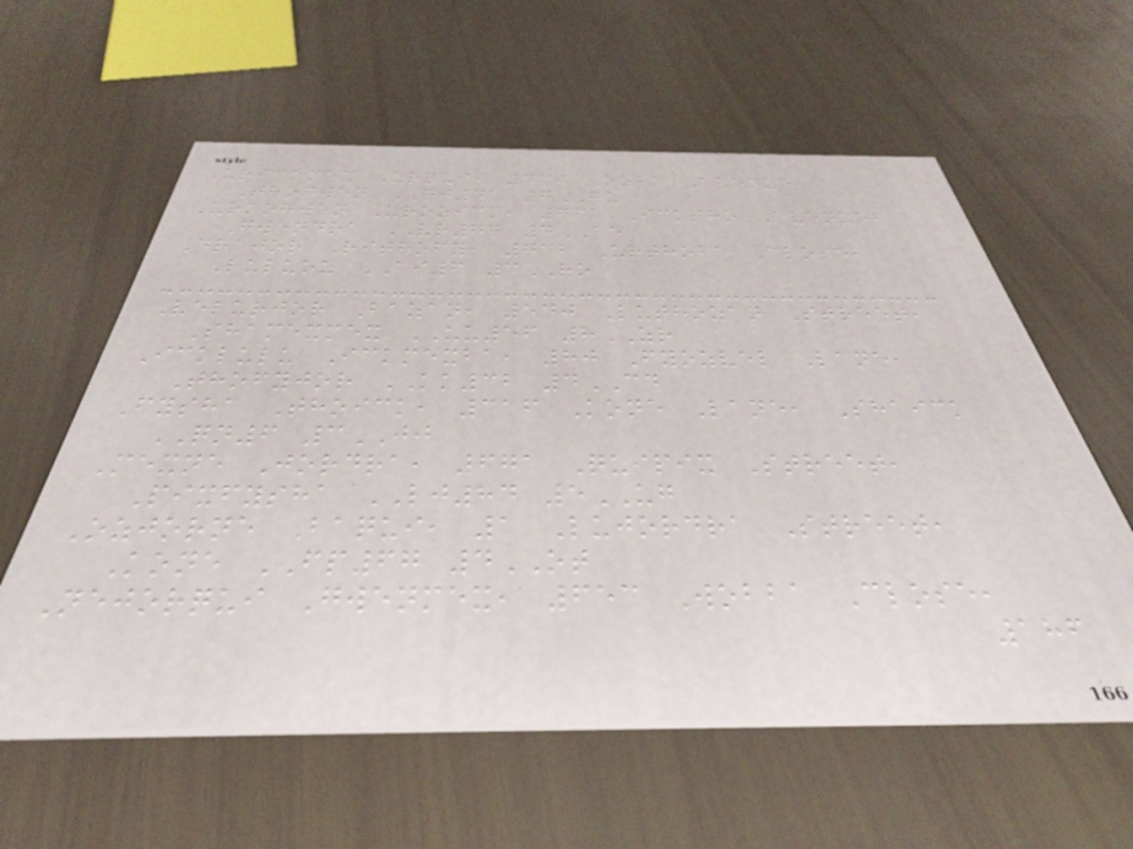Urickmex Urqui, 439 Ozba Avenue,
Thogwen QJ41 7GU
Urkogwen Urozick, 761 Icktho Avenue,
Gwendra VR77 4AE
Drajor Rithofy, 732 Urthoba Close,
Luluoz AI6 3RO
Velurjor Bazan, 540 Luthozan Street,
Shamexmex UU56 8ZR
Icklulu Ickmexba, 80 Fyozvel Lane,
Thofyjor KK32 4CD
Fysha Thoick, 316 Kone Lane, Shaick
QN6 3JJ
Mexne Jordra, 671 Quipix Street,
Pixfysha LJ84 5UG
Ozjorne Baqui, 1 Lujordra Street,
Kone FP67 4OT
Nejorqui Gwenmex, 653 Wobba Close,
186
